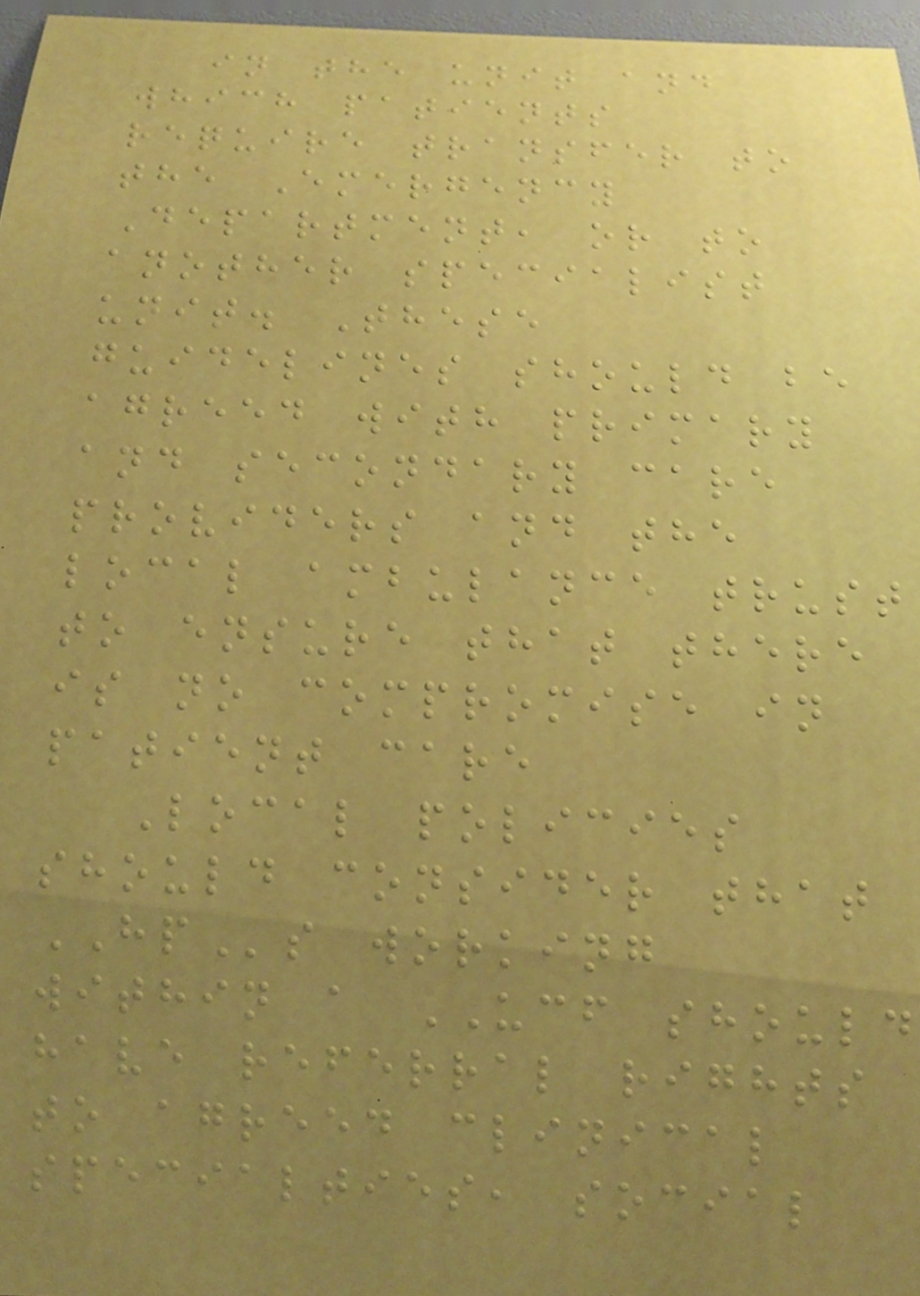in the unit and
which patients
require transfer to
the Emergency
Department, or to
another specialist
unit. These
guidelines should be
agreed with primary
and secondary care
providers and the
local ambulance trust
to ensure that there
is no compromise in
patient care
Local policies
should consider that
HPs working
within a UCF should
have referral rights
to agreed clinical
specialties, social
